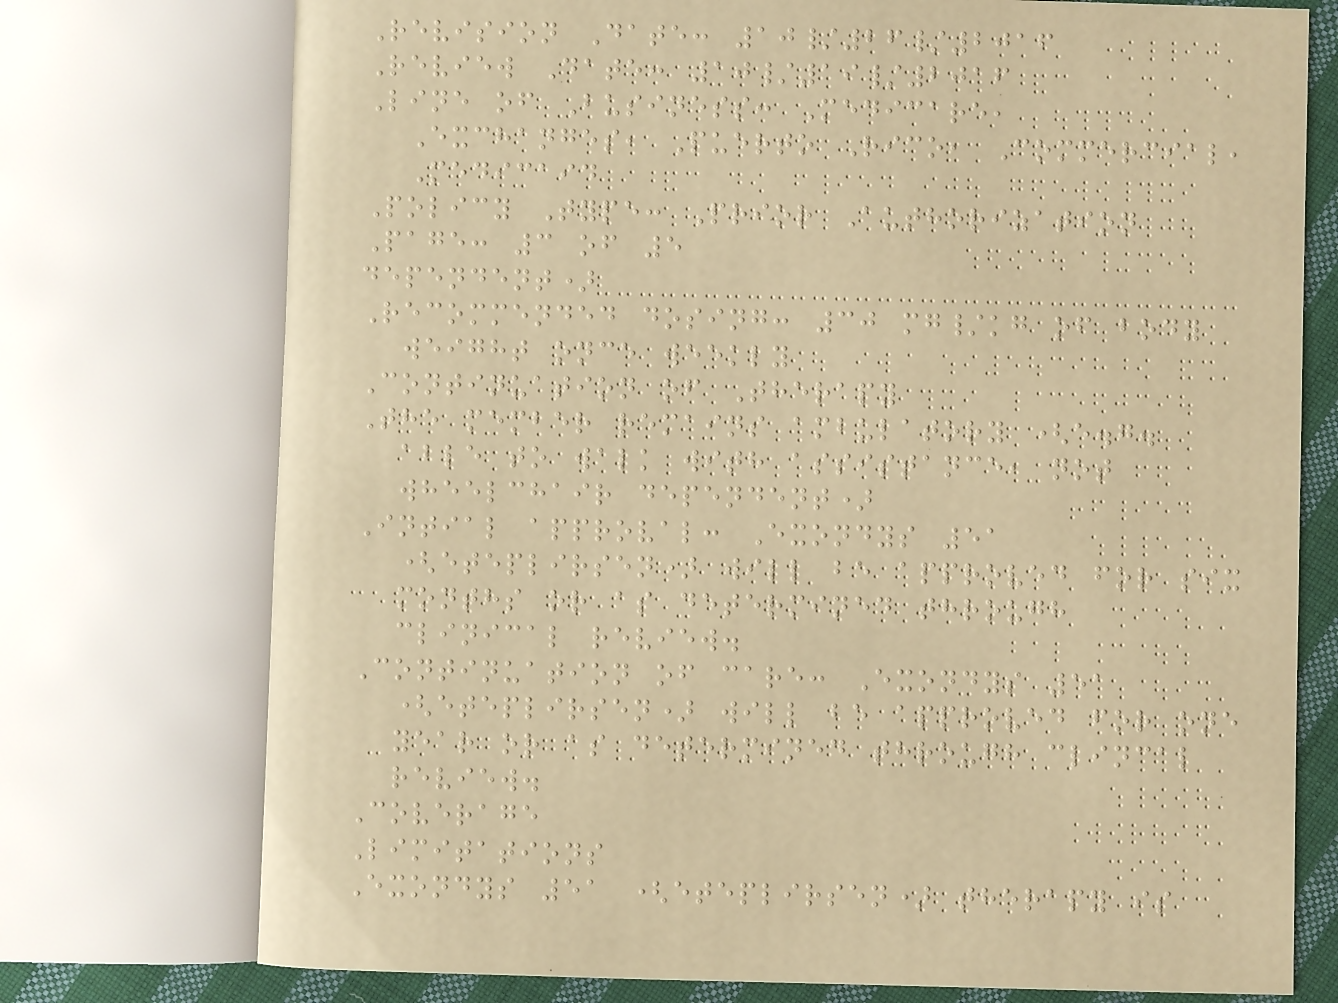Revision Date: 10/26/2016
Review Date: 10/19/2016
Line of Business: Medicare,
Exchanges, Puerto Rico, Commercial,
Medicaid
Policy Type: Prior Authorization
Page: 3 of 5
dependent)
Recommended dosing: 30 mg/kg of body
weight once weekly
Continuation of Therapy
The member remains ambulatory (e.g.
able to walk with assistance, not
wheelchair dependent)
Intial approval: Exondys 51
(eteplirsen) will be approved for six
months or as determined through
clinical review.
Continuation of care: Exondys 51
(eteplirsen) will be approved for one
year or as determined through clincal
review.
Coverage
Limitations
Exondys 51 (eteplirsen) therapy is
